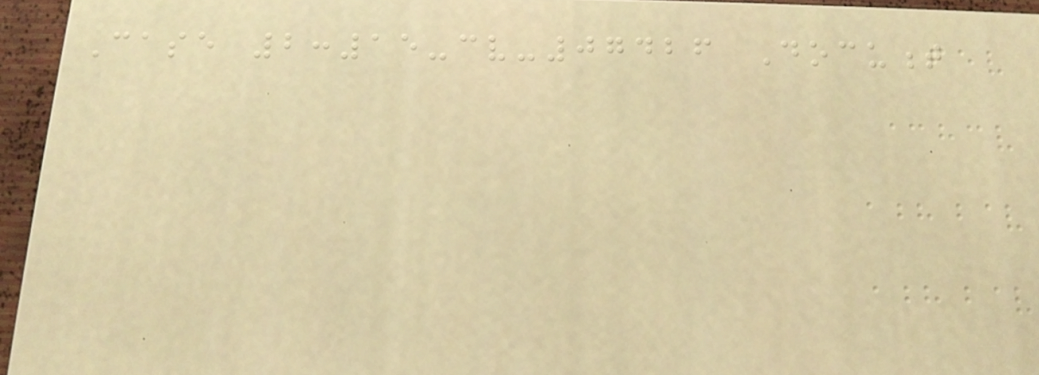Case 2:15-cv-07426 Document
